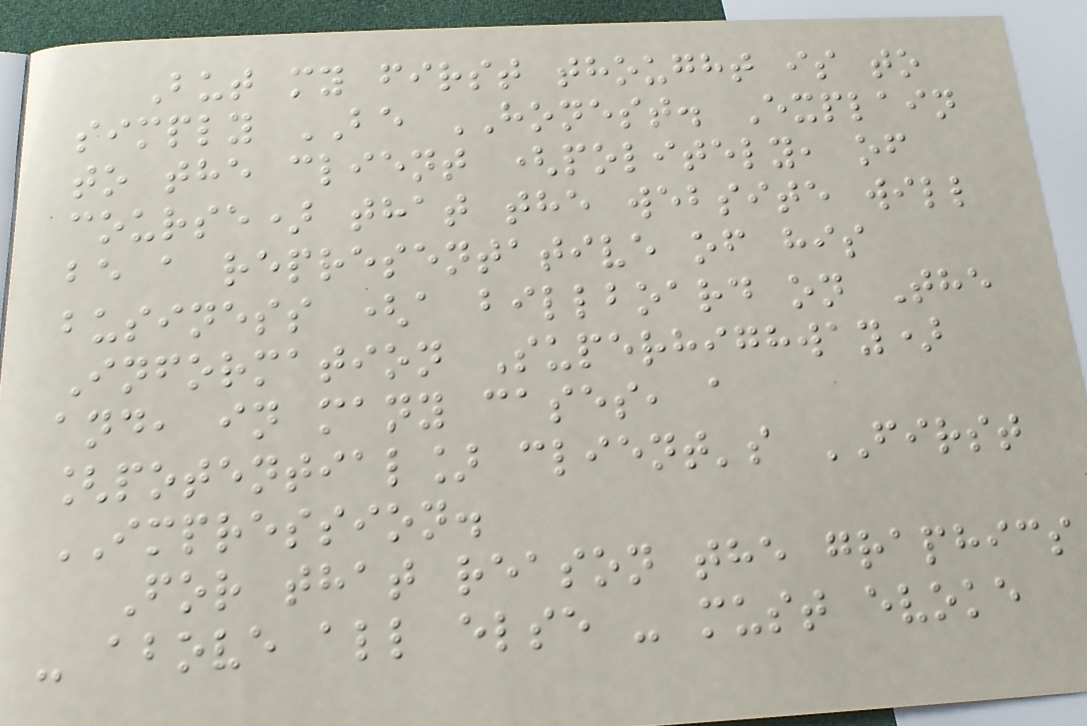But my first thought is to
simply BE HONEST. Explain
to the client (politely, of
course) that the website will
be a representative of his
business (a billboard on The
Information Superhighway)
and, in many cases, a
[potential] client's FIRST
IMPRESSION.
For that reason the graphics
- above all else - must evoke
